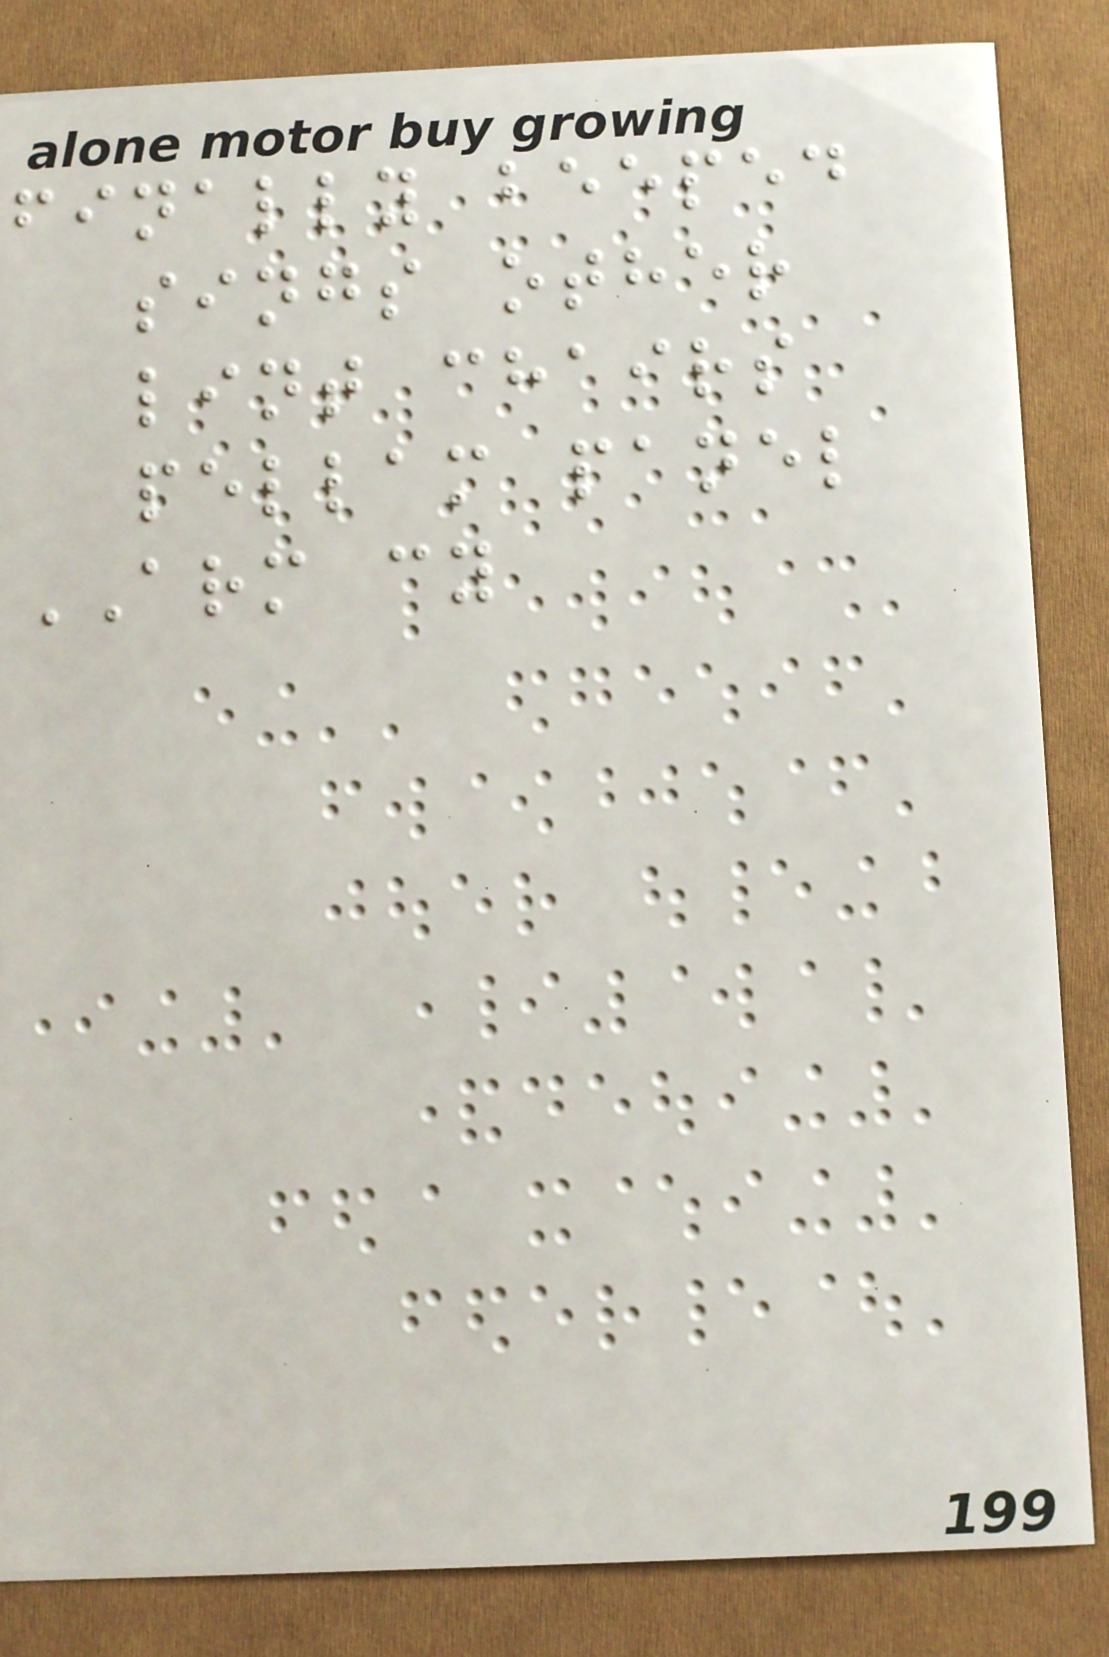finally beeped
sings other
lint chairs
pellam panel
ARM cy
